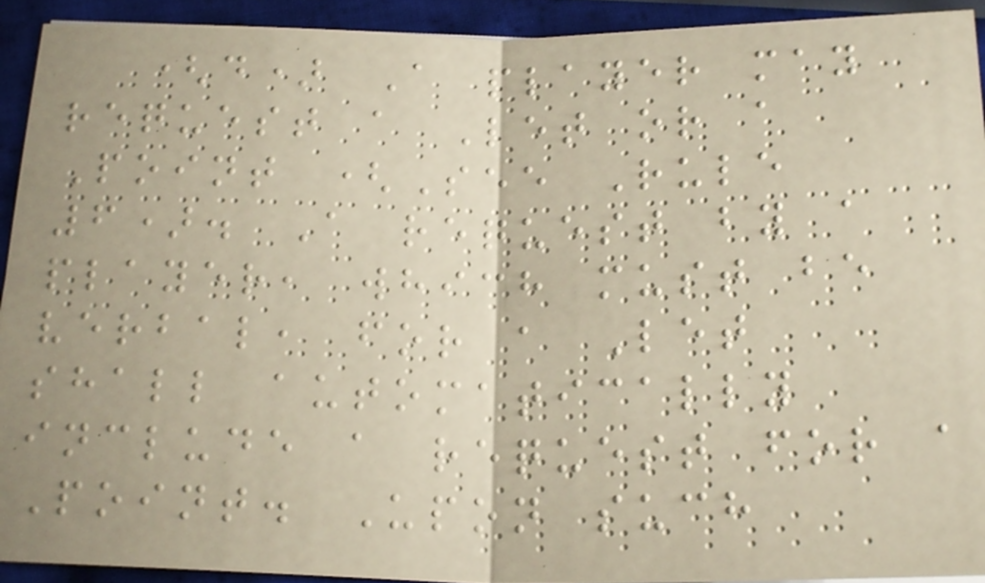(d) A player may
request a Let or a
Point (See Rule
6). A request by a
player, which must be
verbal, for a Let
shall automatically
include a request for a
Point. Upon such
